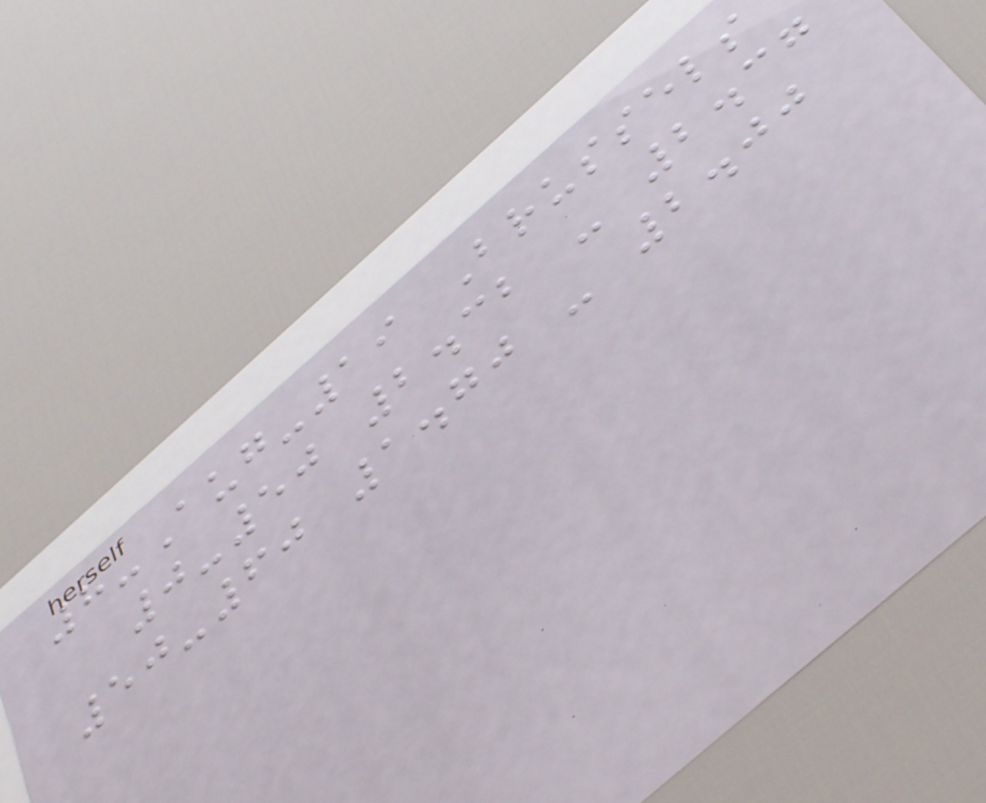8-Aug-19 Brussels
0-50 2.32 - 2.37
50-60 1.70 - 2.00
